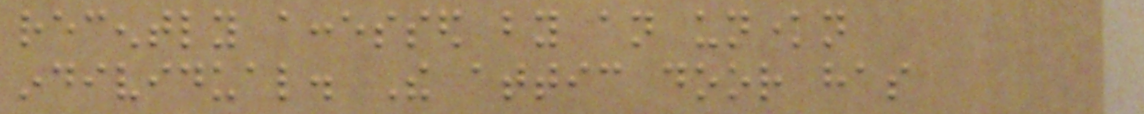recently accessed by an unknown
individual. The attic door has
